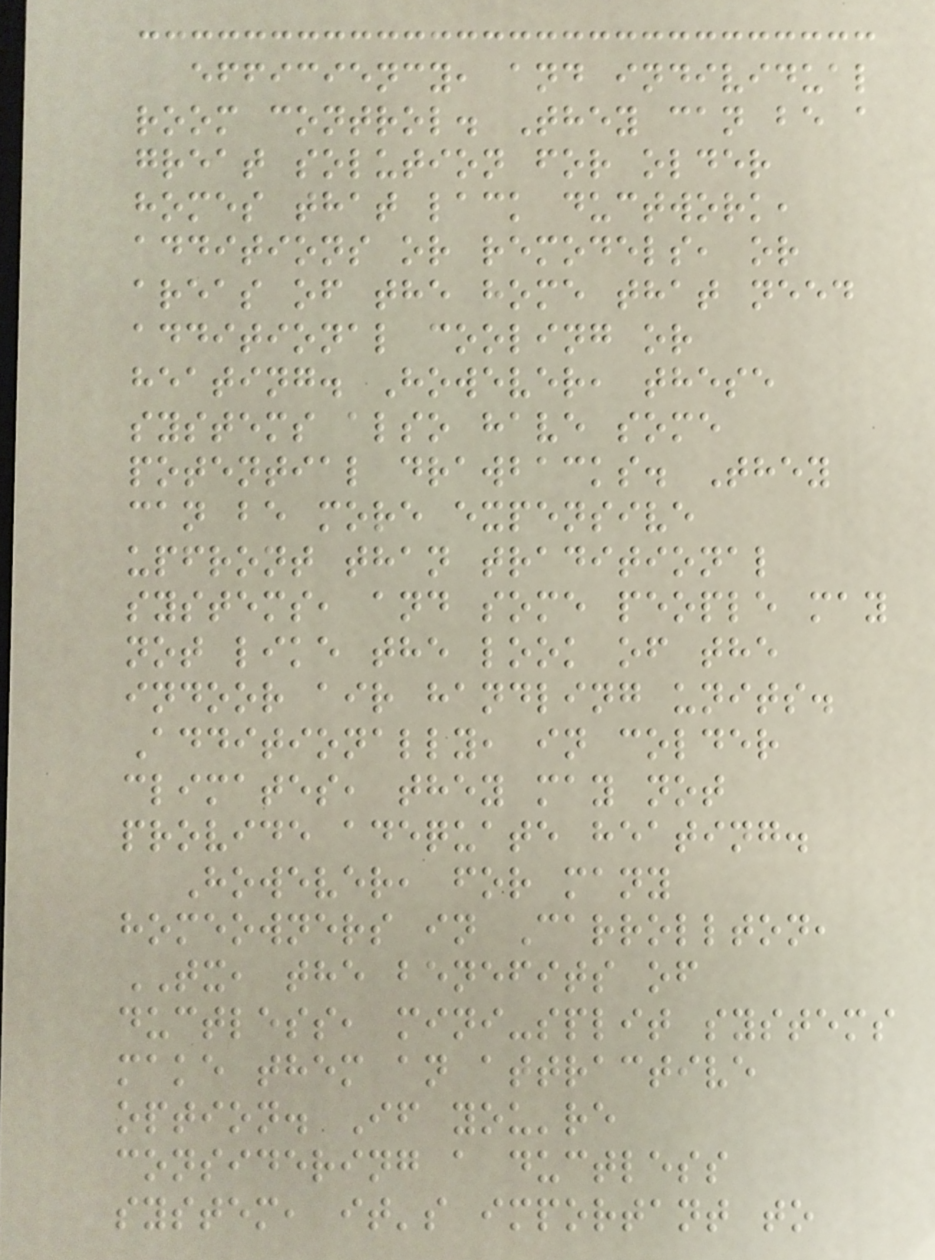efficiency, and individual
room control. They can be a
great solution for older
homes that lack ductwork,
additions or remodels, or
areas of the home that need
additional cooling or
heating. However, these
systems also have some
potential drawbacks. They
can be more expensive
upfront than traditional
systems, and some people may
not like the look of the
indoor air handling units.
Additionally, in colder
climates, they may not
provide adequate heating.
However, for many
homeowners in Carrollton,
TX, the benefits of
ductless, mini-split systems
make them an attractive
option. If you're
considering a ductless
system, it's important to
